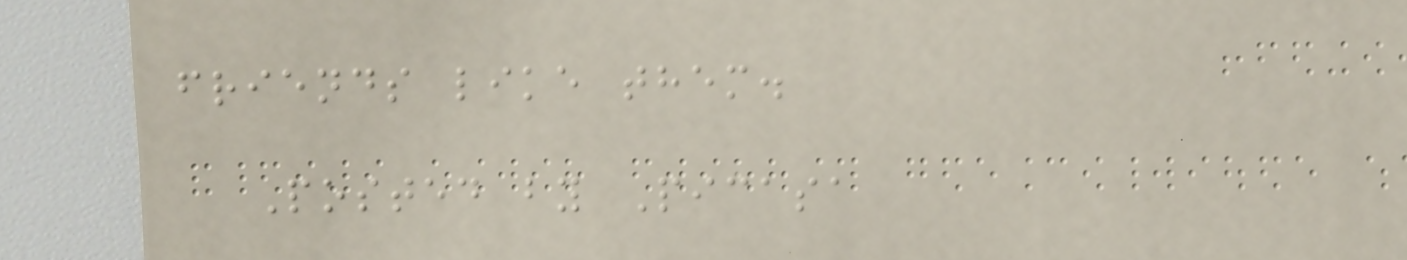friends like them.
Posted by Picasa
